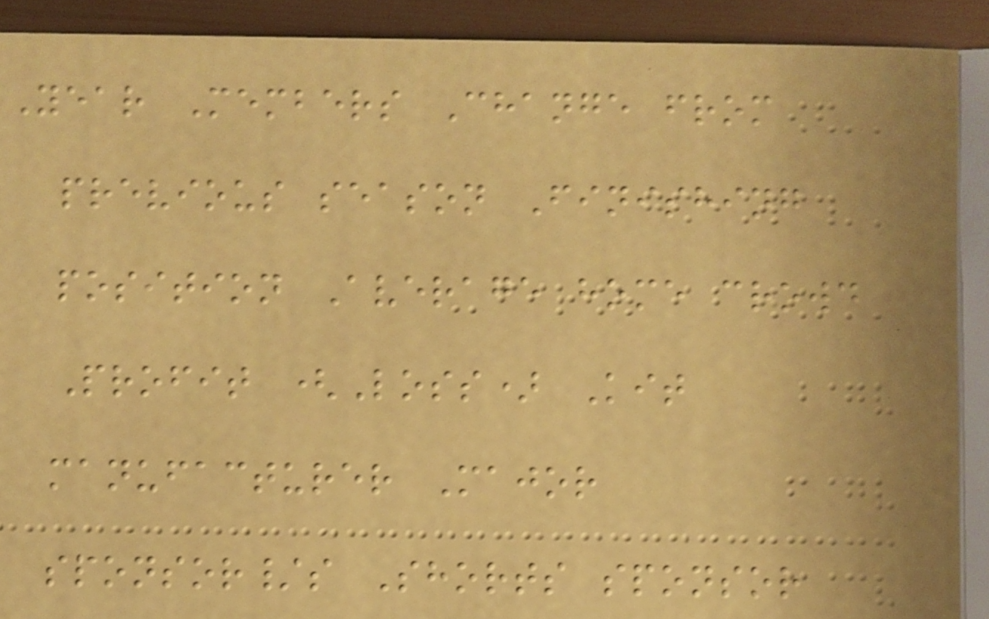Year Members Change from
previous season Finishing
position Average home crowd
Profit (Loss) Kit
manufacturer Major
sponsor/s Shorts sponsor
